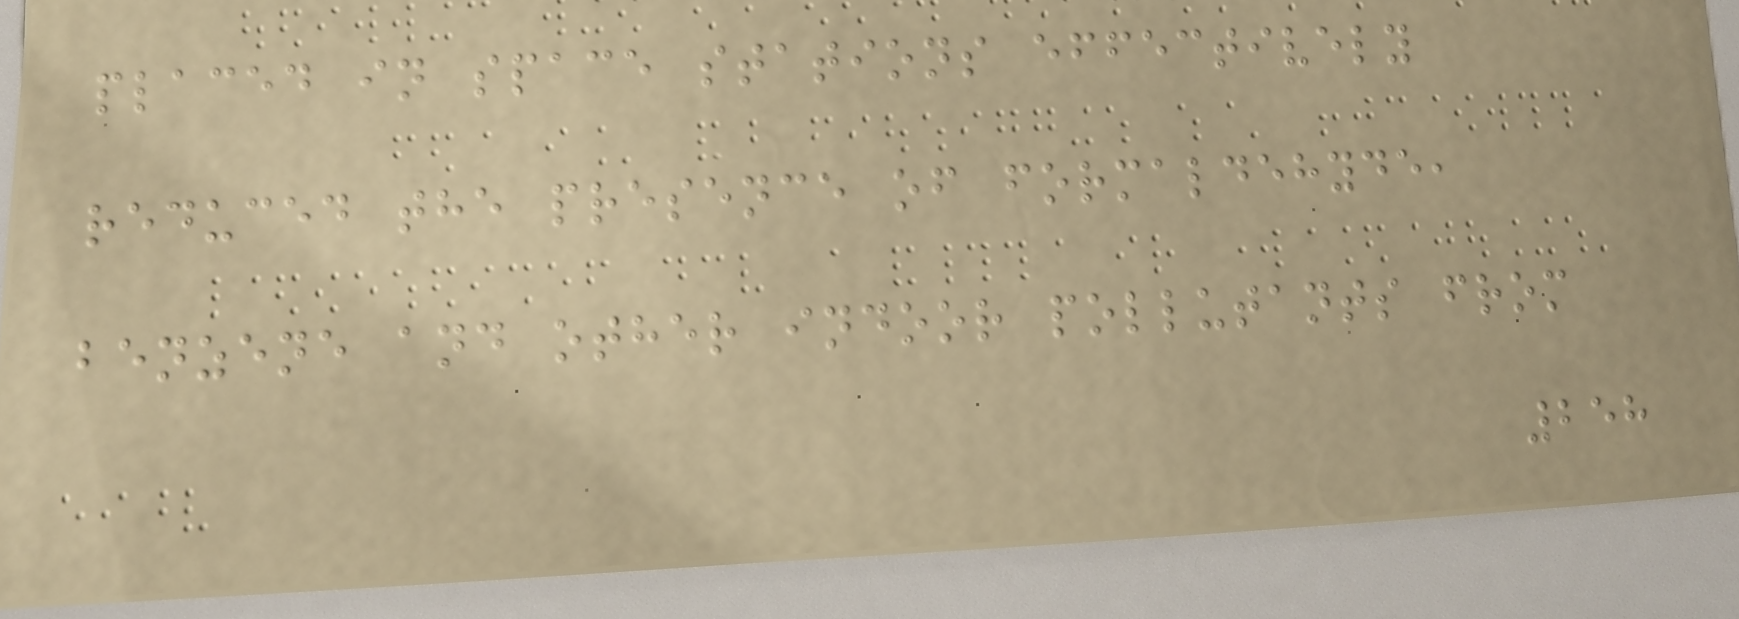placed in space stations effectively
reduced the presence of formaldehyde,
benzene and other indoor pollutants from
258
